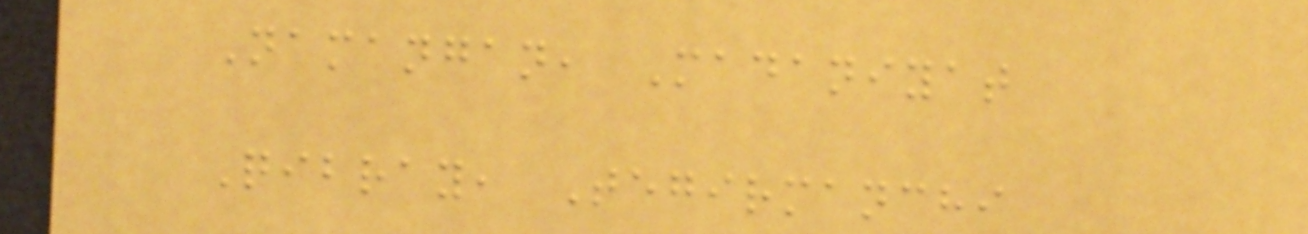Namangan, Madaniyat
Qibray, Tegirmanchi
